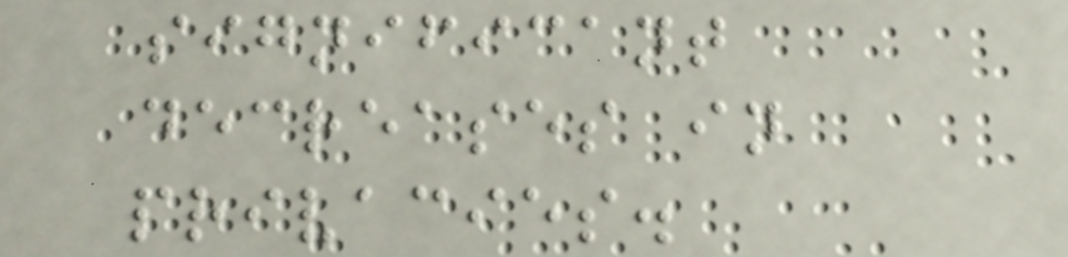significant
decreases in
privacies.
